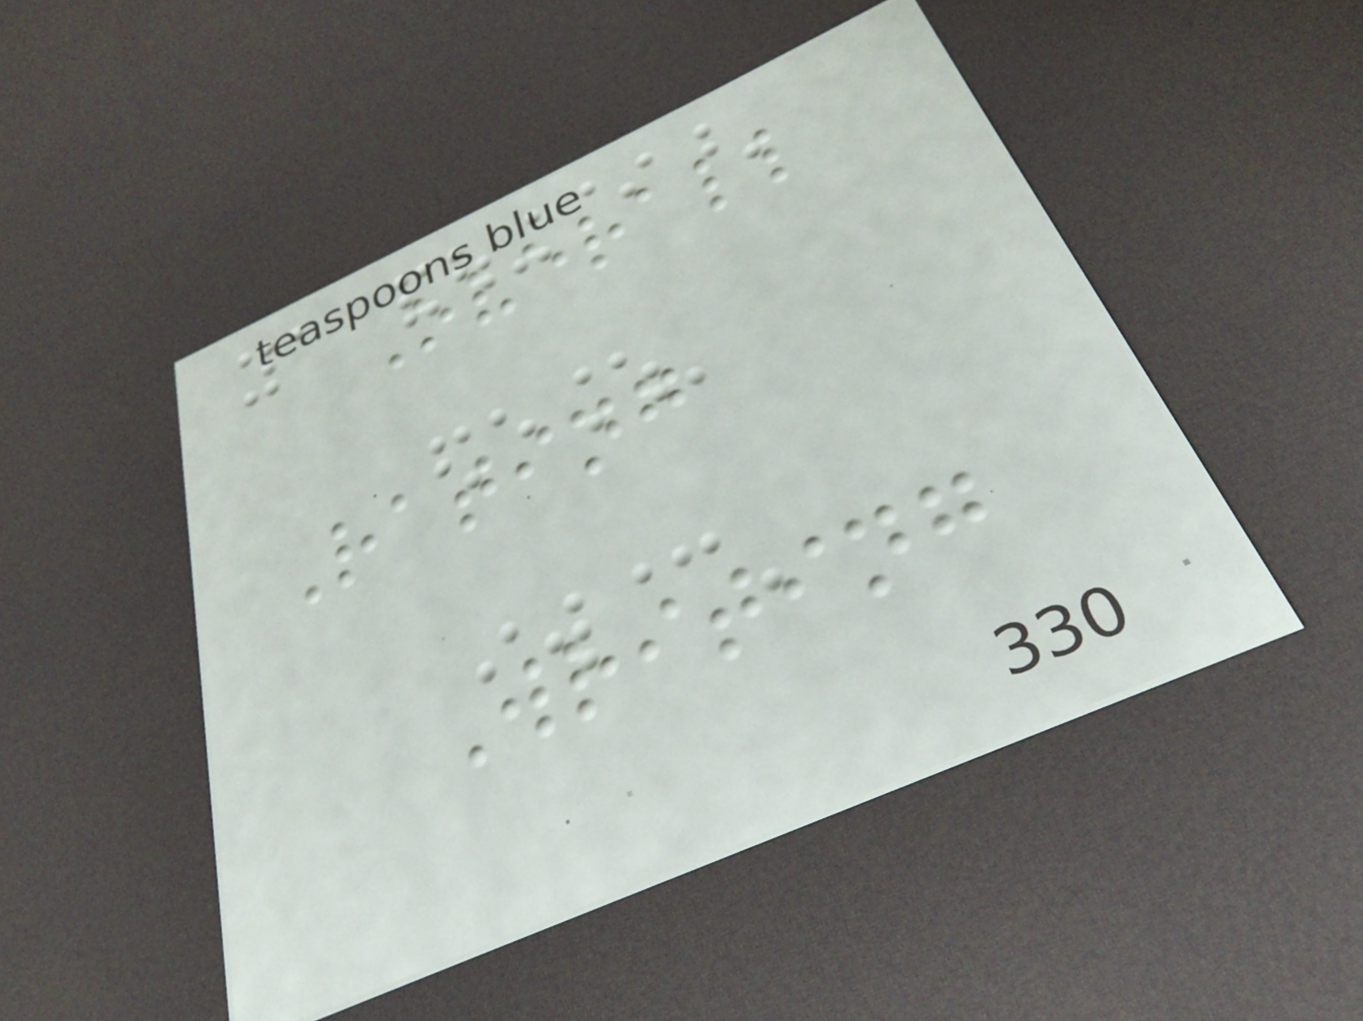Overall
Rating
Writing
